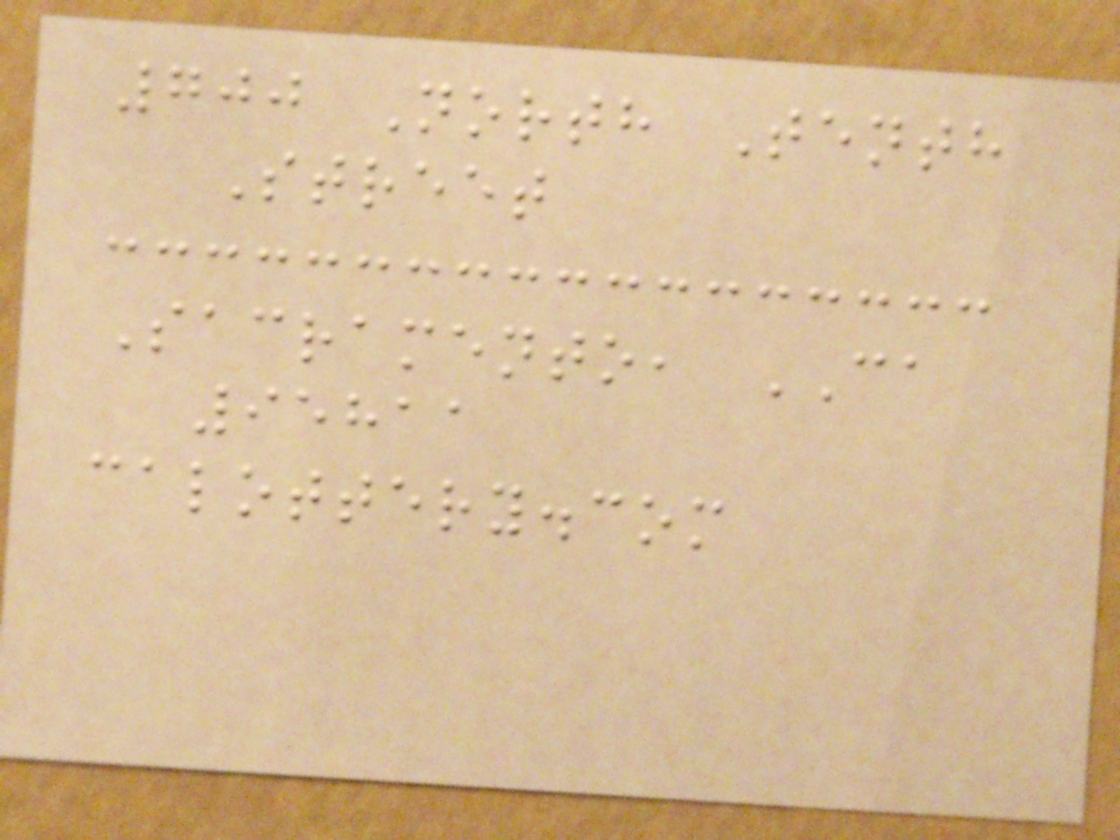700 North Tenth
Street
Sacramento, CA
95811
calottery.com
